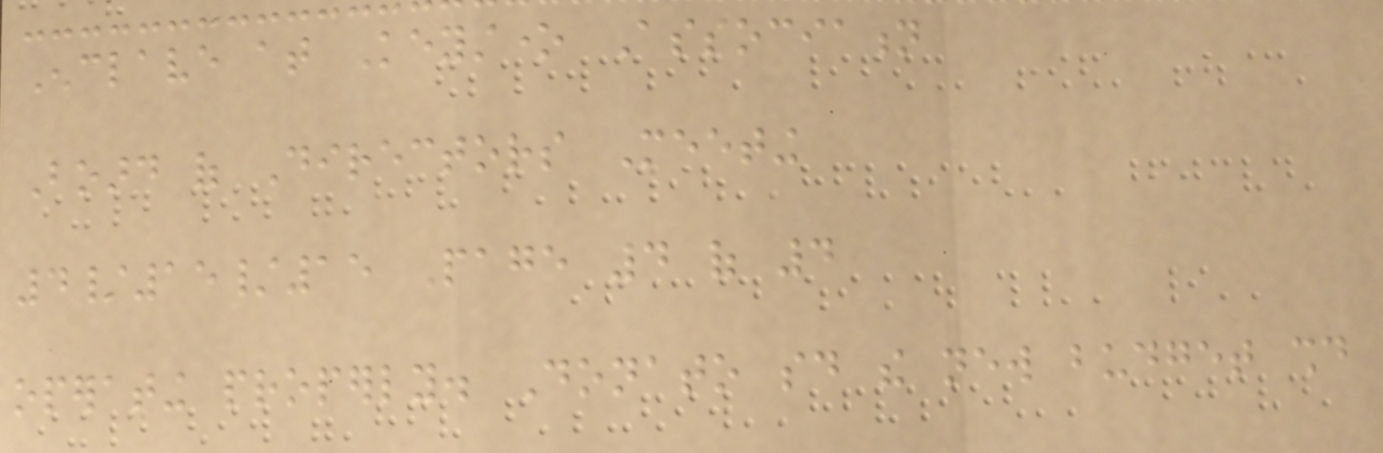Enclave at Keystone Association
Board of Directors Meeting
4/15/15 Page 4 of 4
operating properly. Donato said the new budget should
